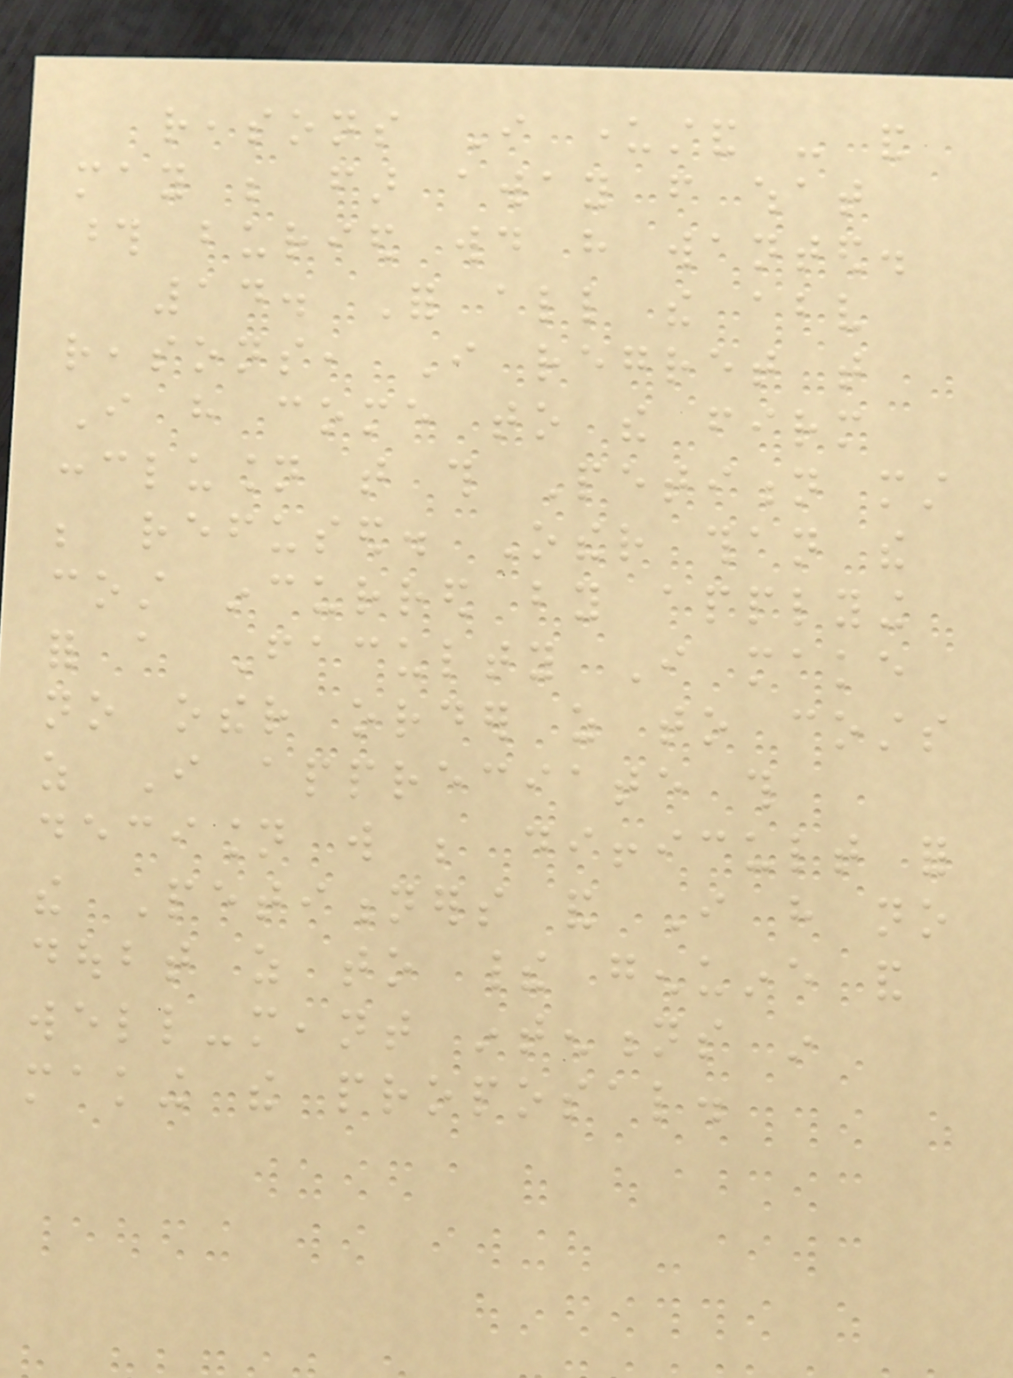reasons I understand - and
may be far away from what
those buried would have wanted.
14. For all the above
reasons, I regret that
I have come to the firm
conclusion that this Petition must
be refused. Other than the
cost incurred by applying
for a Faculty I make
no other order as to costs
as I appreciate this
decision will be difficult for
the Petitioners and I have no
doubt as to their genuine and
well-meant intentions in
making the proposal.
